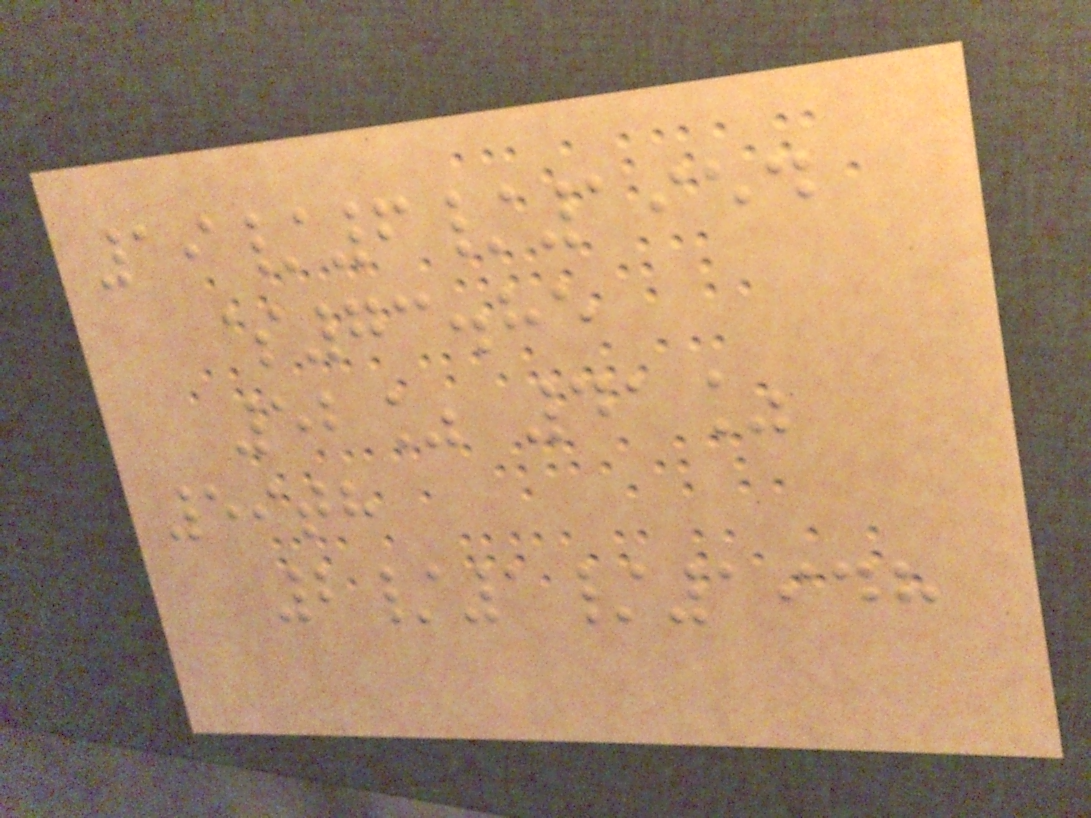19/6/1954
$73.85
52% 41%
59th
2/1/1948
